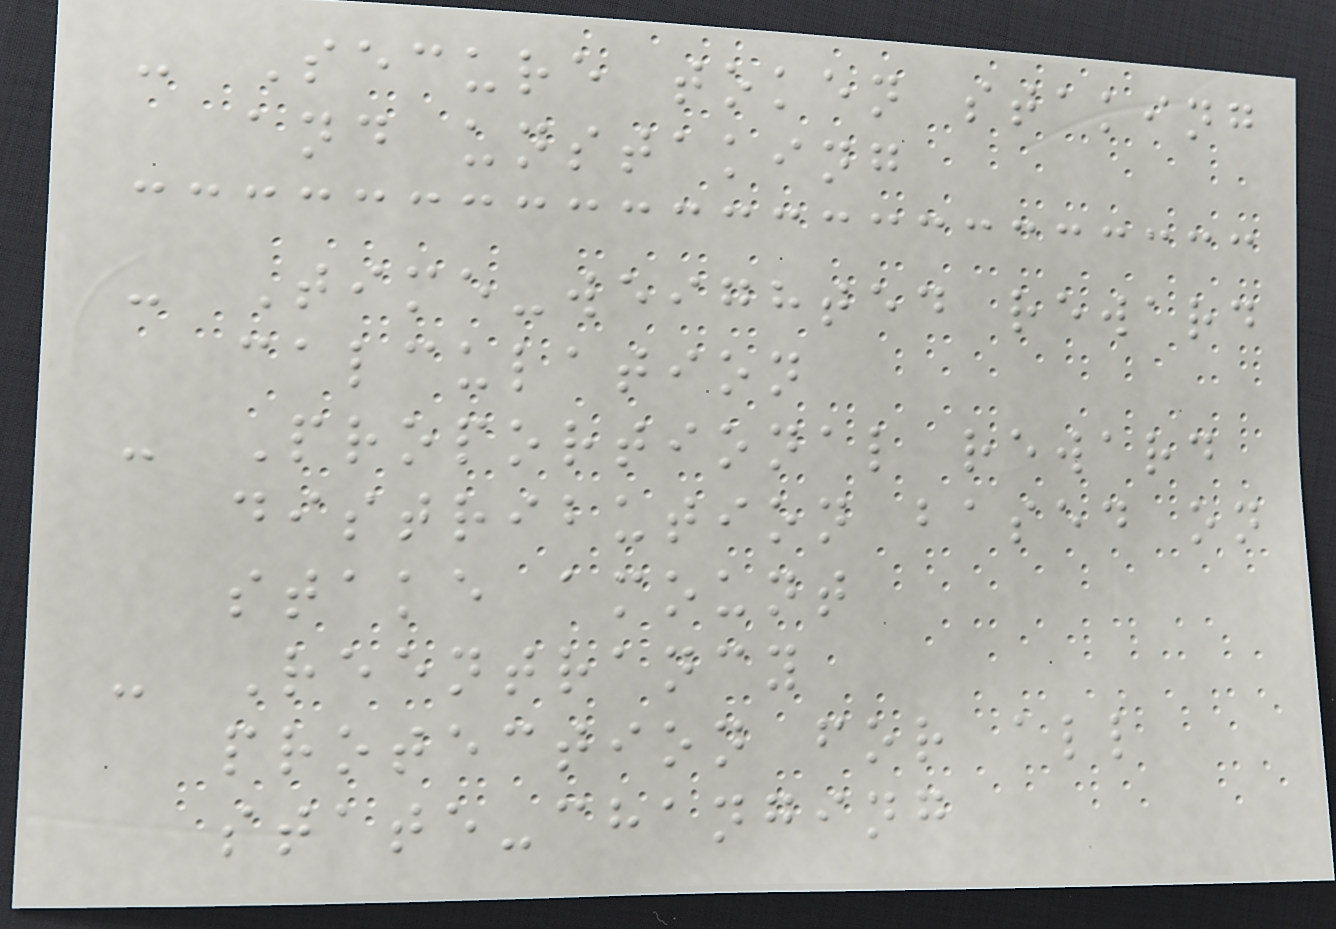- Secure token staking
and unstaking
- Time-weighted reward
calculation
- Proportional reward
distribution based on
stake amount
- Reentrancy
protection for all
state-changing
